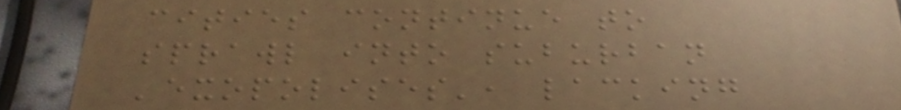cities continue to
sprawl into suburban
'exopolises', lacking
